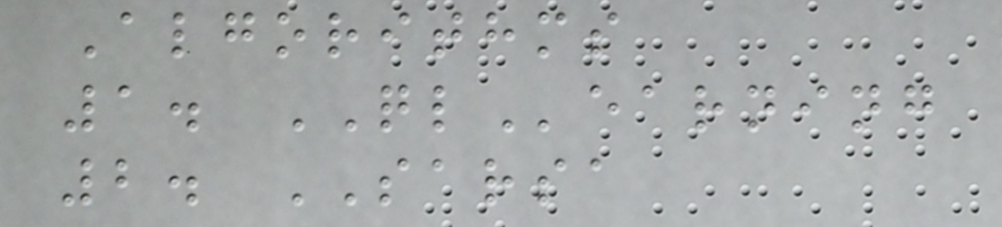Algorithms
1. QLearning
2. SARSA
